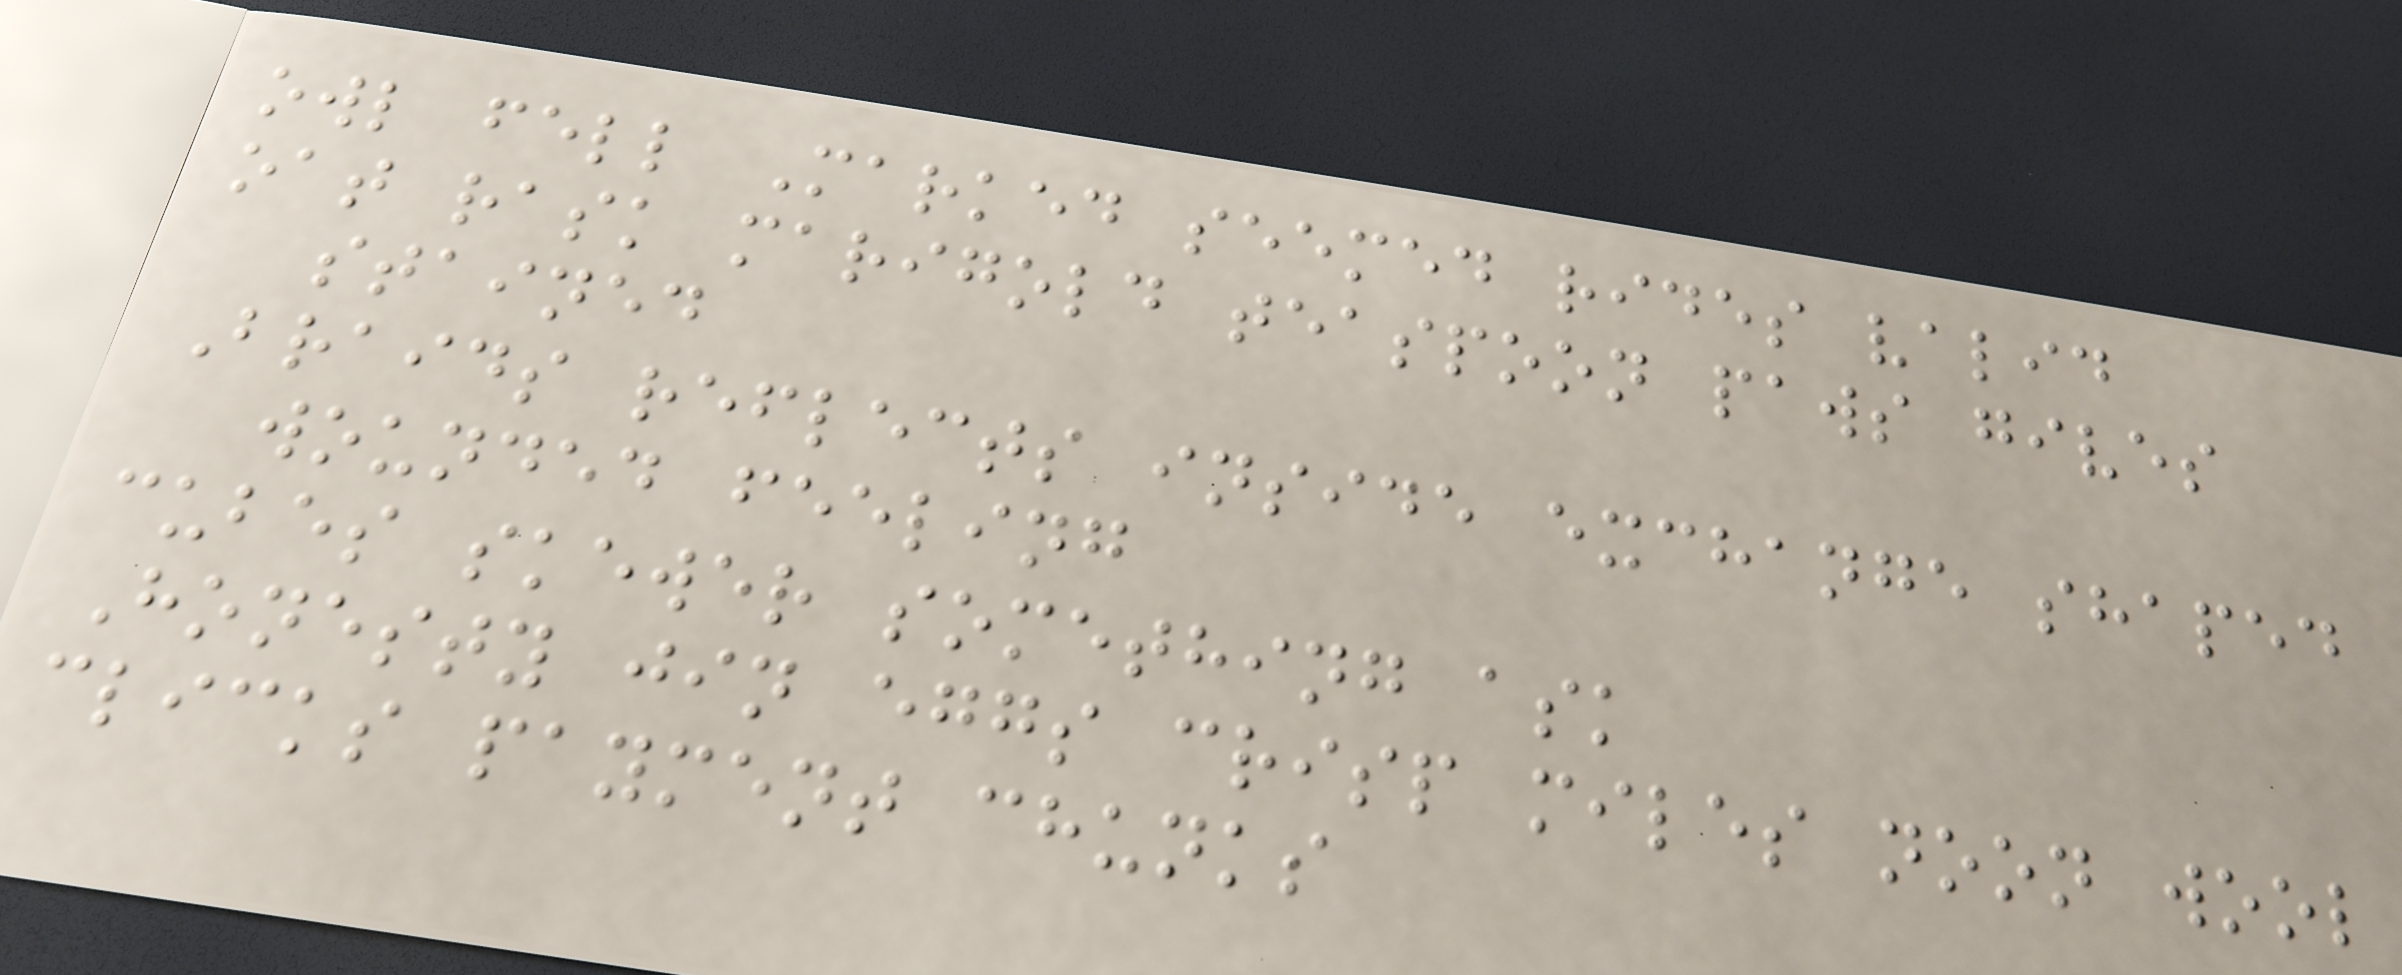owl fell Marked seemed rides valid
oat rask marigold teaspoon paws gives
stained
Braids reflects inside exchange shaped
wounded feeling
cubes skewer something ask
Honesty jin eggs crisp miles noon wool
clicks payment chunks
